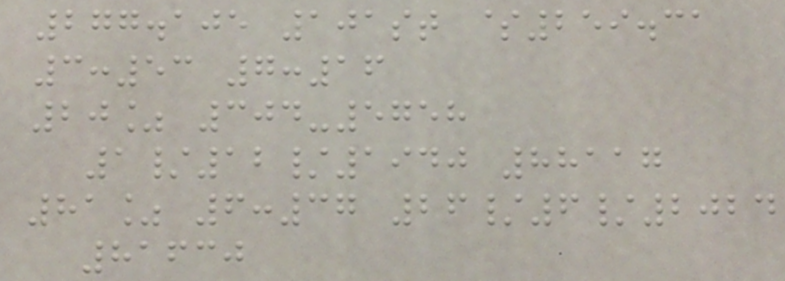277.105 101st $259.31
3:53 7:16
20% 304-5758
1/12/1940 88117
81% 6:37 26/6/2024
81630
